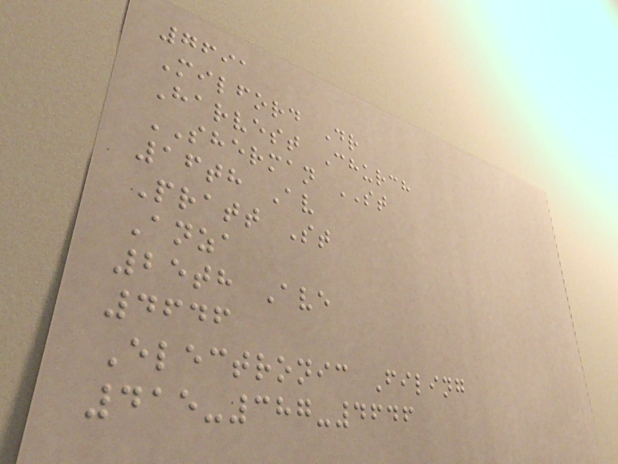7691
Milford Dr
Harvest Church
SHERMAN ST
16th Av
Pratt St
Anza
25th Ave
4646
Electronic Filing
415-387-4646
